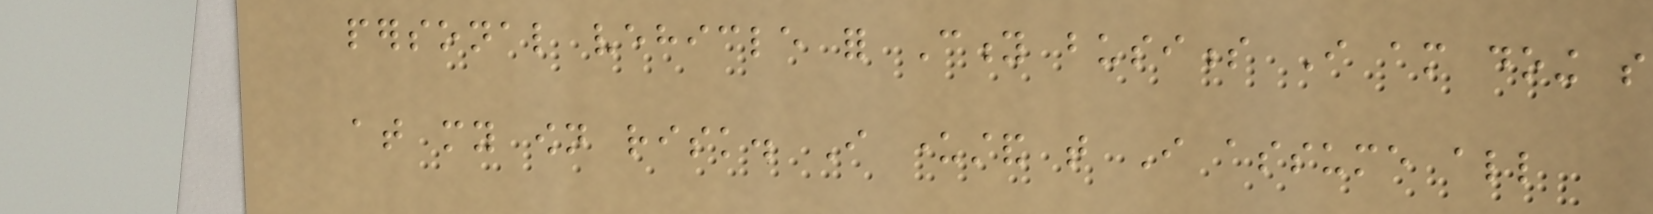personal vehicle for City business I am doing so
at my own risk. I understand that I assume all
